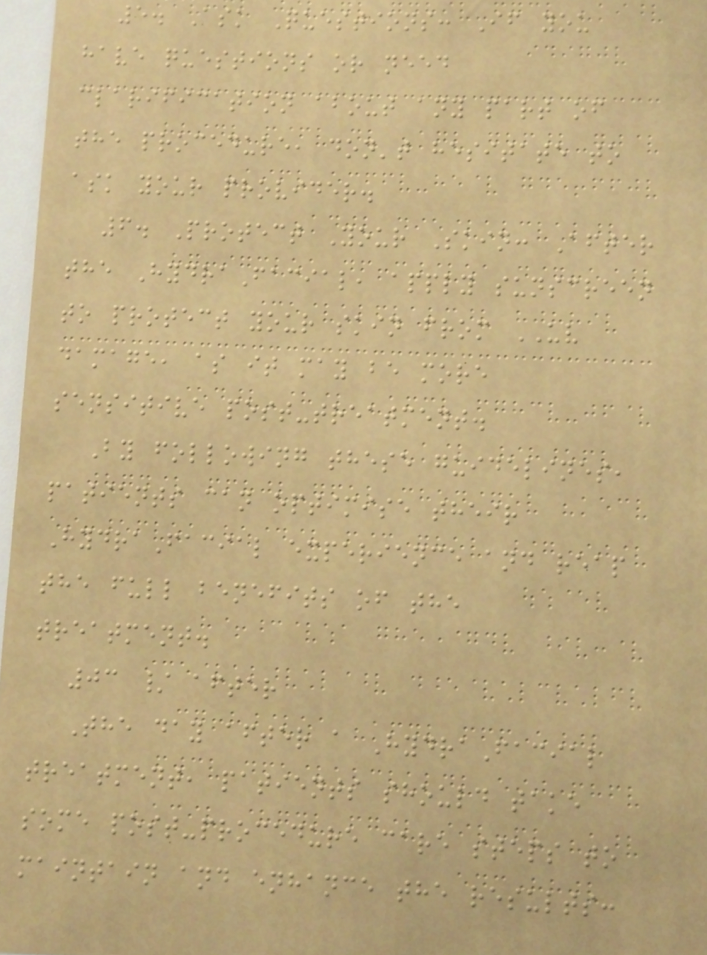5. Ask Questions: If you
have questions or need
clarification about any part of
the procedure, don't hesitate to
ask your provider.
6. Protect Your Skin: After
the HydraFacial, apply sunscreen
to protect your skin from UV
damage, as it may be more
sensitive post-treatment.
By following these guidelines,
patients can optimise their
HydraFacial experience and reap
the full benefits of the
treatment.
03 / after
The day after a HydraFacial
treatment, patients should take
some post-procedure care steps to
maintain and enhance the results:
